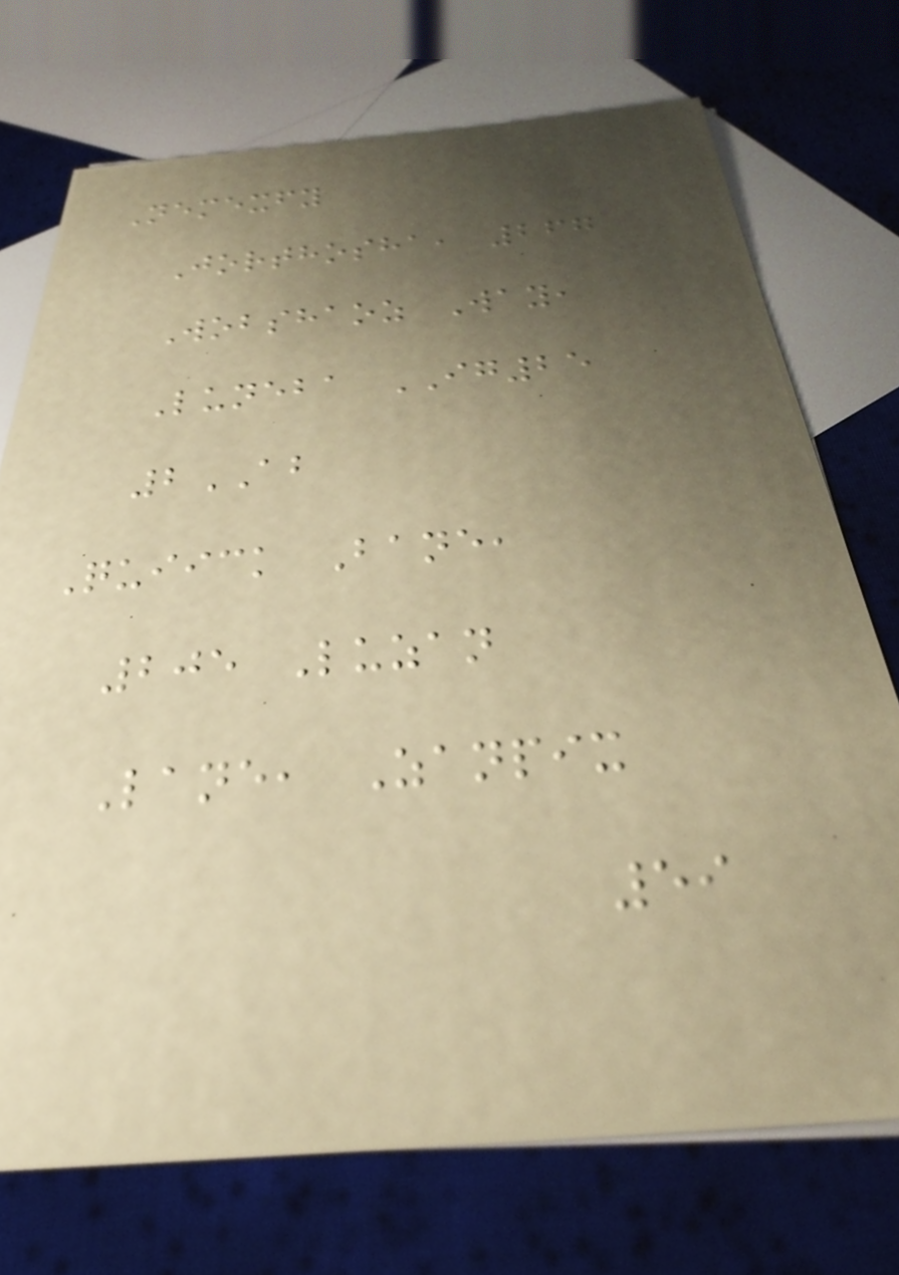Nemexfy
Jorthosha, 267
Wobshaoz Way,
Luneba IG25
2AB
Quiick Bane,
205 Luzan
Lane, Zanpix
59
